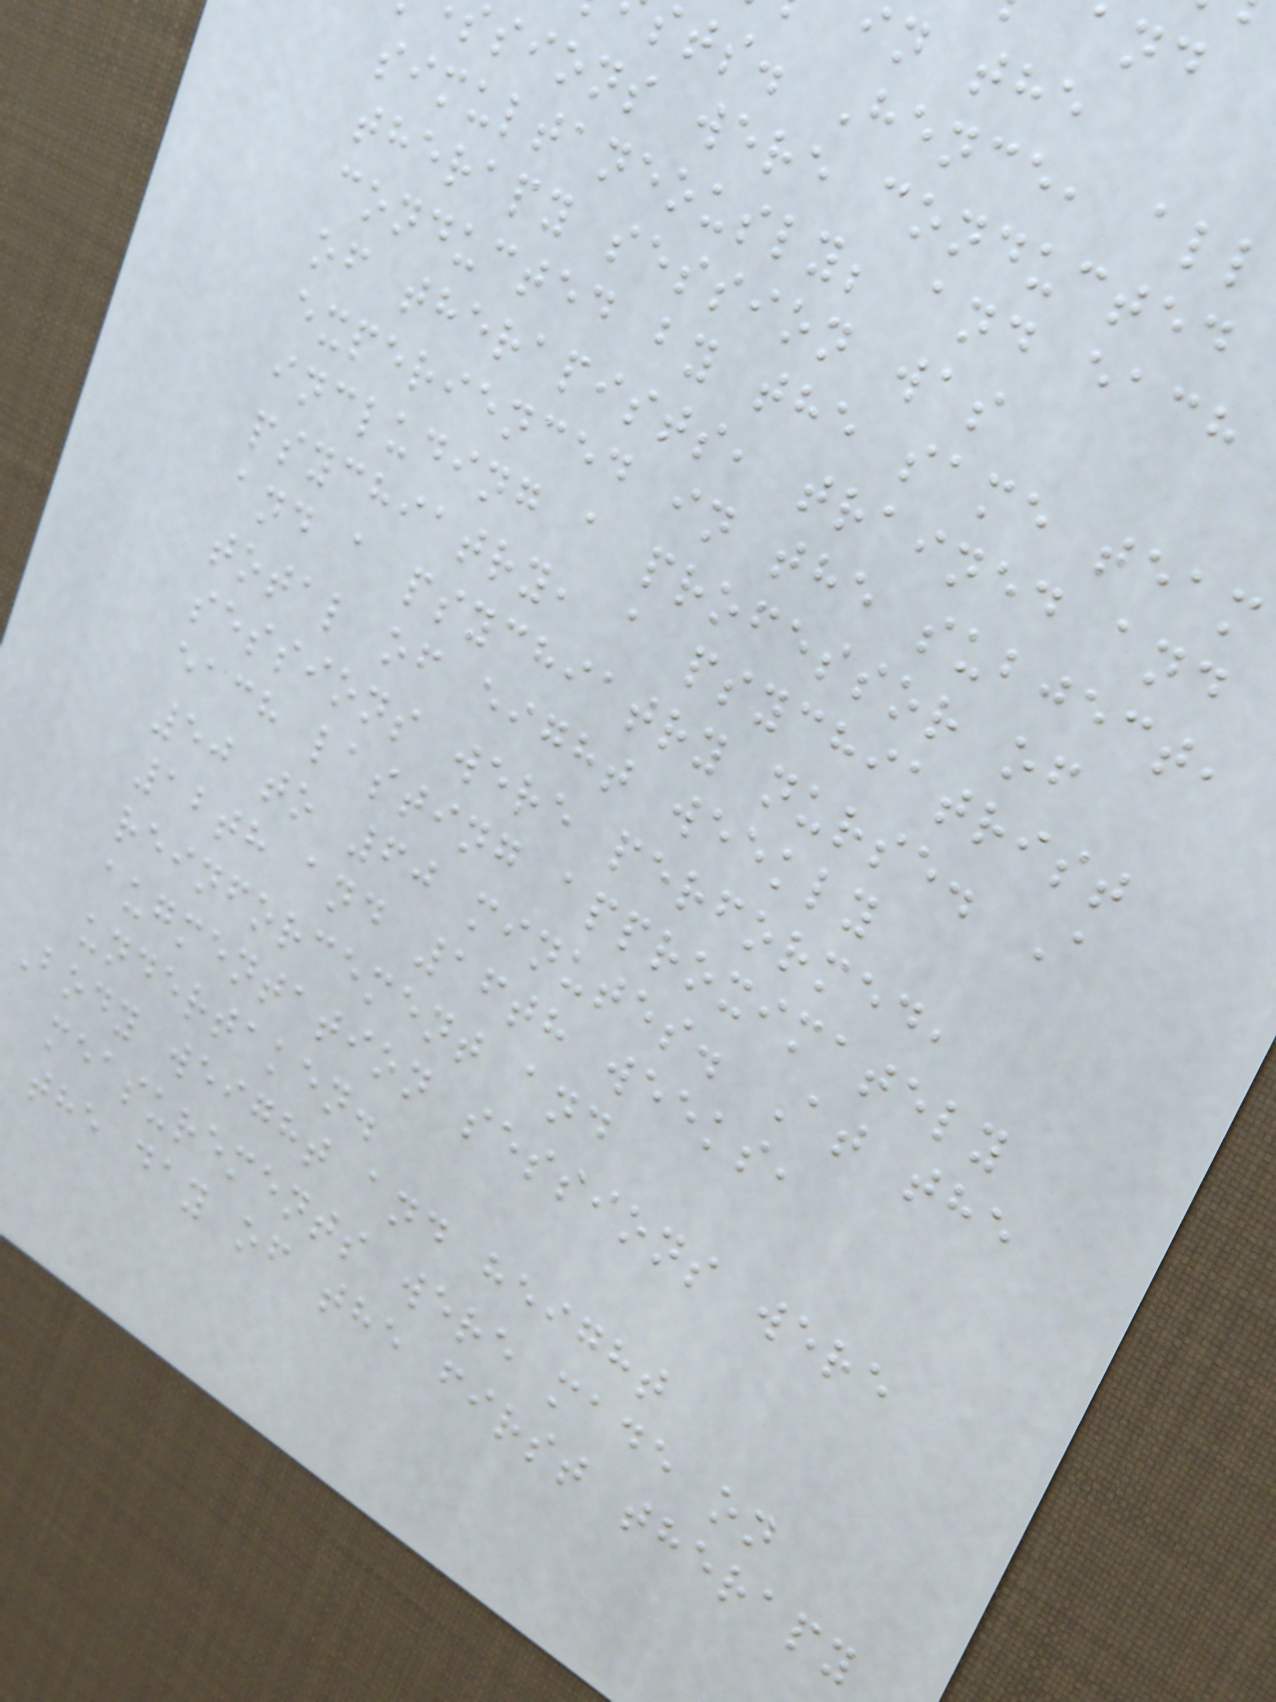in the
sts. Hence, all
sions were conducted
simultaneously; and each
therapy session was
conducted by the same team
of therapists, trained and
experienced in the subject,
including a professor of
psychiatry, a psychiatrist
and a psychiatry nurse. A
total of eight weekly
sessions were performed,
each lasting approximately
50 to 60 minutes. At the
12th and 16th weeks,
reinforcement and
augmentation sessions were
undertaken.
Body weight and height
measurements were made on
the day of the first therapy
